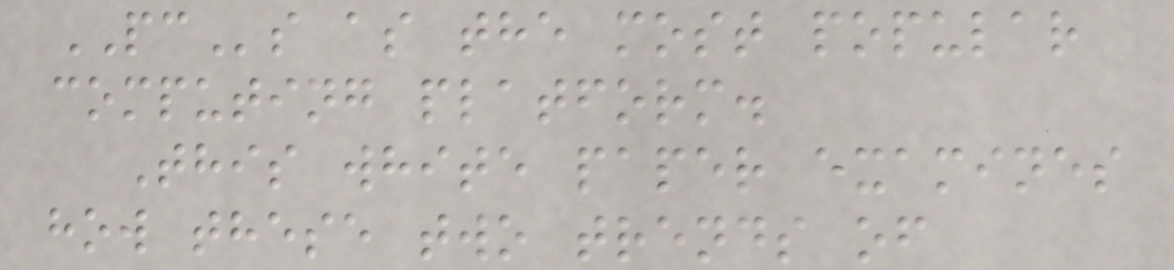PCs as the most popular
computing platform.
This white paper examines
how these two trends of
